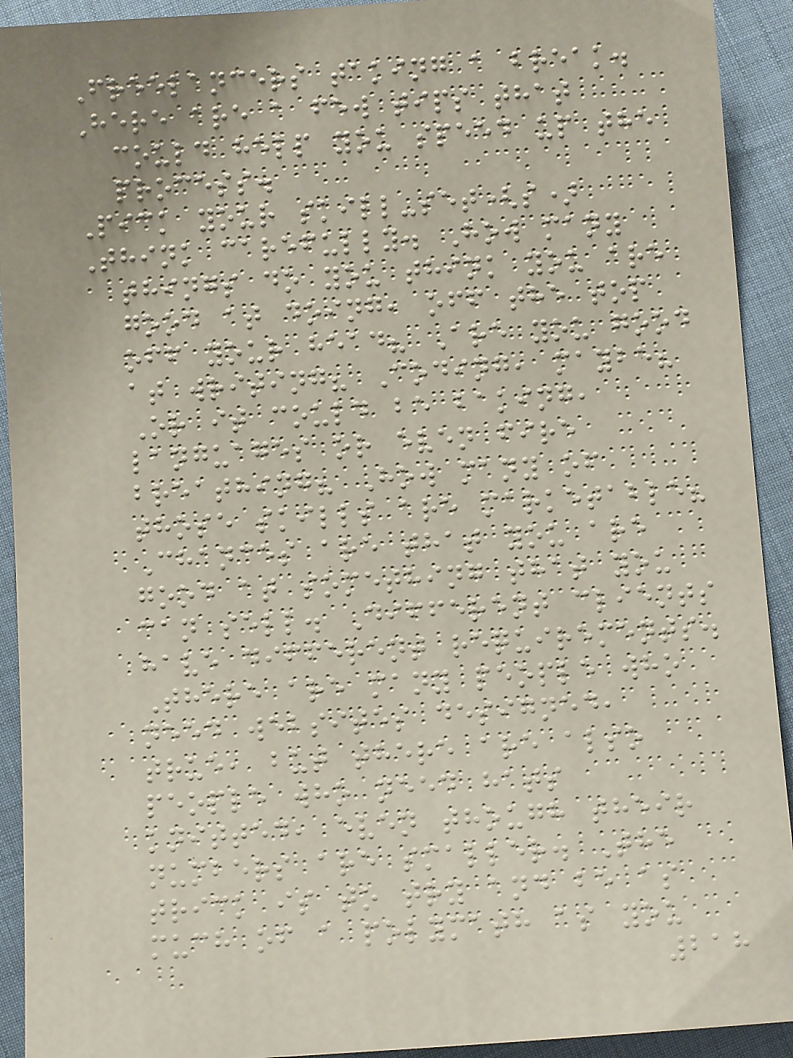Freelancers taking a break.
Here are a few tips that
could help you speed up the
process.
Pick your skill-set(s)
Think carefully. How many
things do you think you are
good at doing, off the top
off your head? Are you good
at writing? Coding, maybe?
Or it could be baking,
languages or even fire
breathing? How many of
those skills are marketable?
Chances are that you are
good at something that you
can sell. Different clients
have different requirements.
There are many people who
need websites designed,
true, but there are also
people who need hats
knitted, even though their
numbers are smaller. The
trick is to try and be as
much of a polymath as you
218
